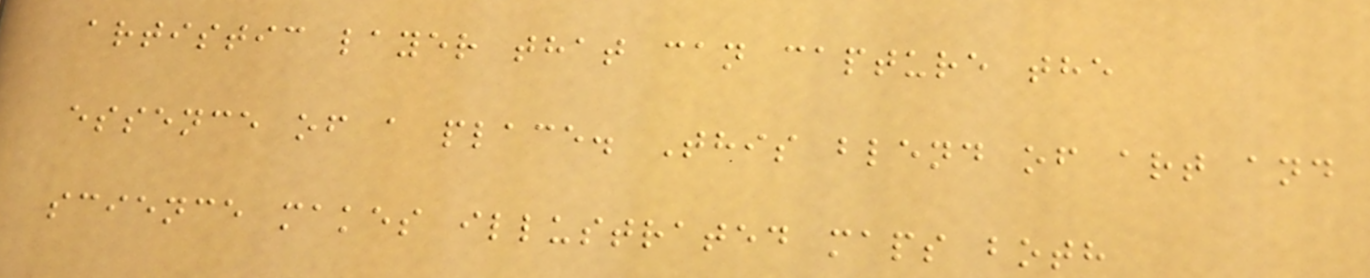artistic layer that can capture the
essence of a place. This blend of art and
science makes illustrated maps both
